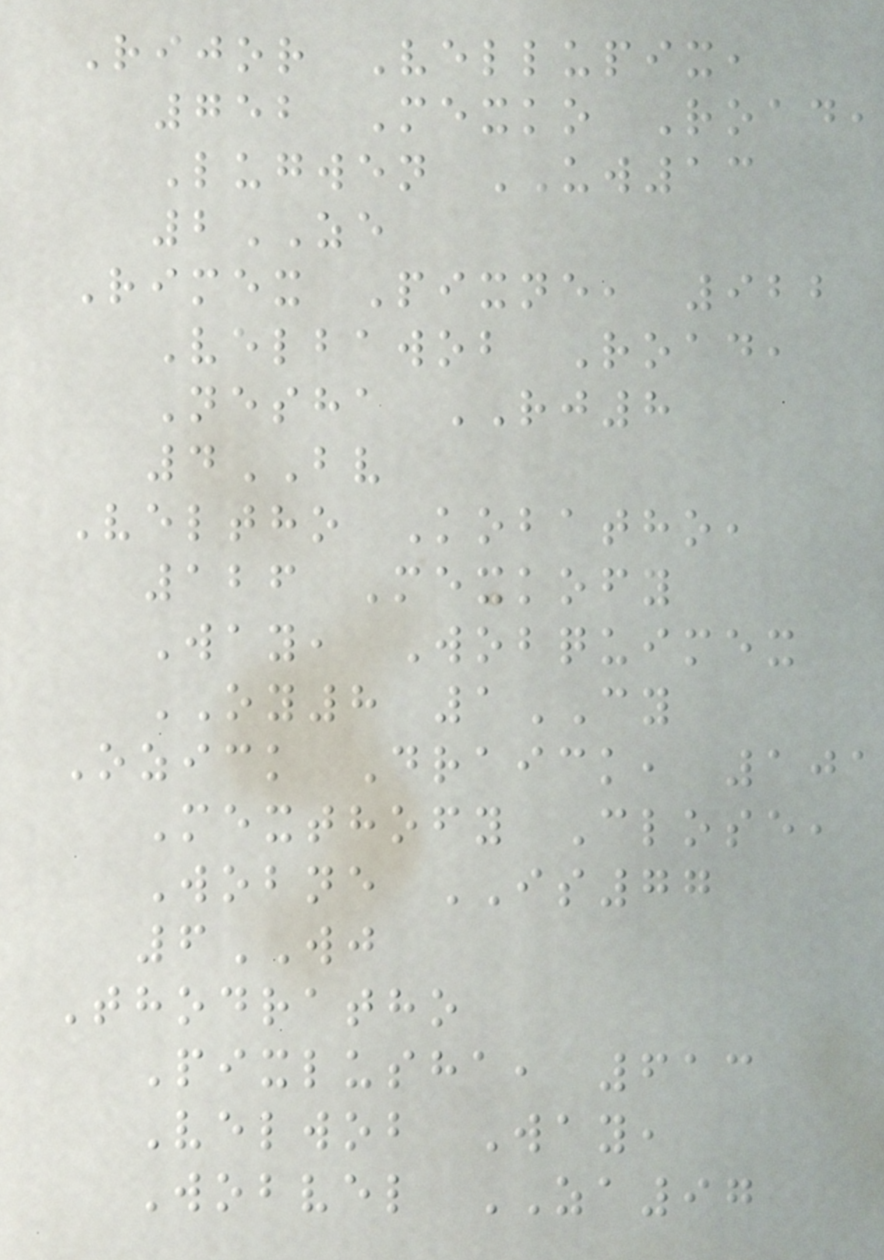Rijor Vellupix,
752 Mexko Road,
Lugwen UW13
2ZE
Rimex Pixne, 922
Velbawob Road,
Nesha RJ8
4BV
Veltho Kobatho,
126 Mexkofy
Way, Wobquimex
OY8 1CY
Ozick Draick, 101
Mexthofy Close,
Wobne IS77
6WJ
Thodratho
Pixlusha, 613
Velwob Way,
Wobvel ZA97
